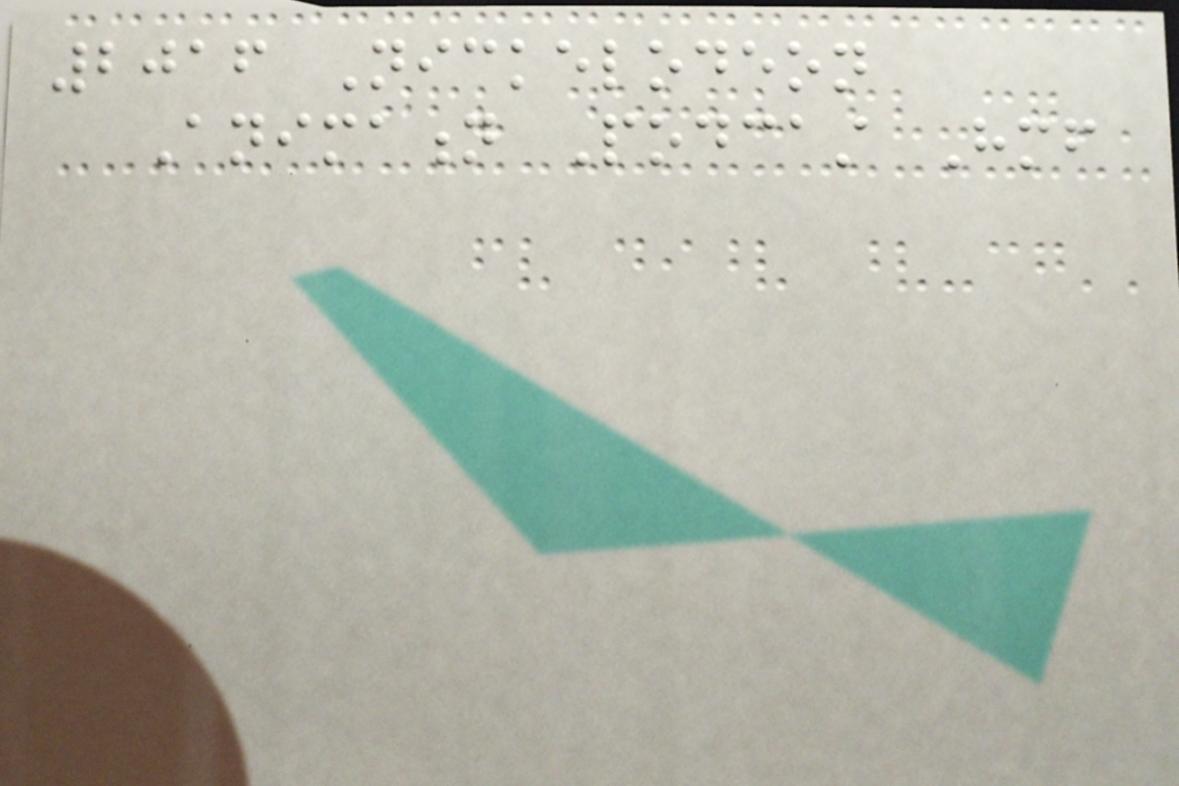2016 Nickelodeon
Animation Podcast Himself
